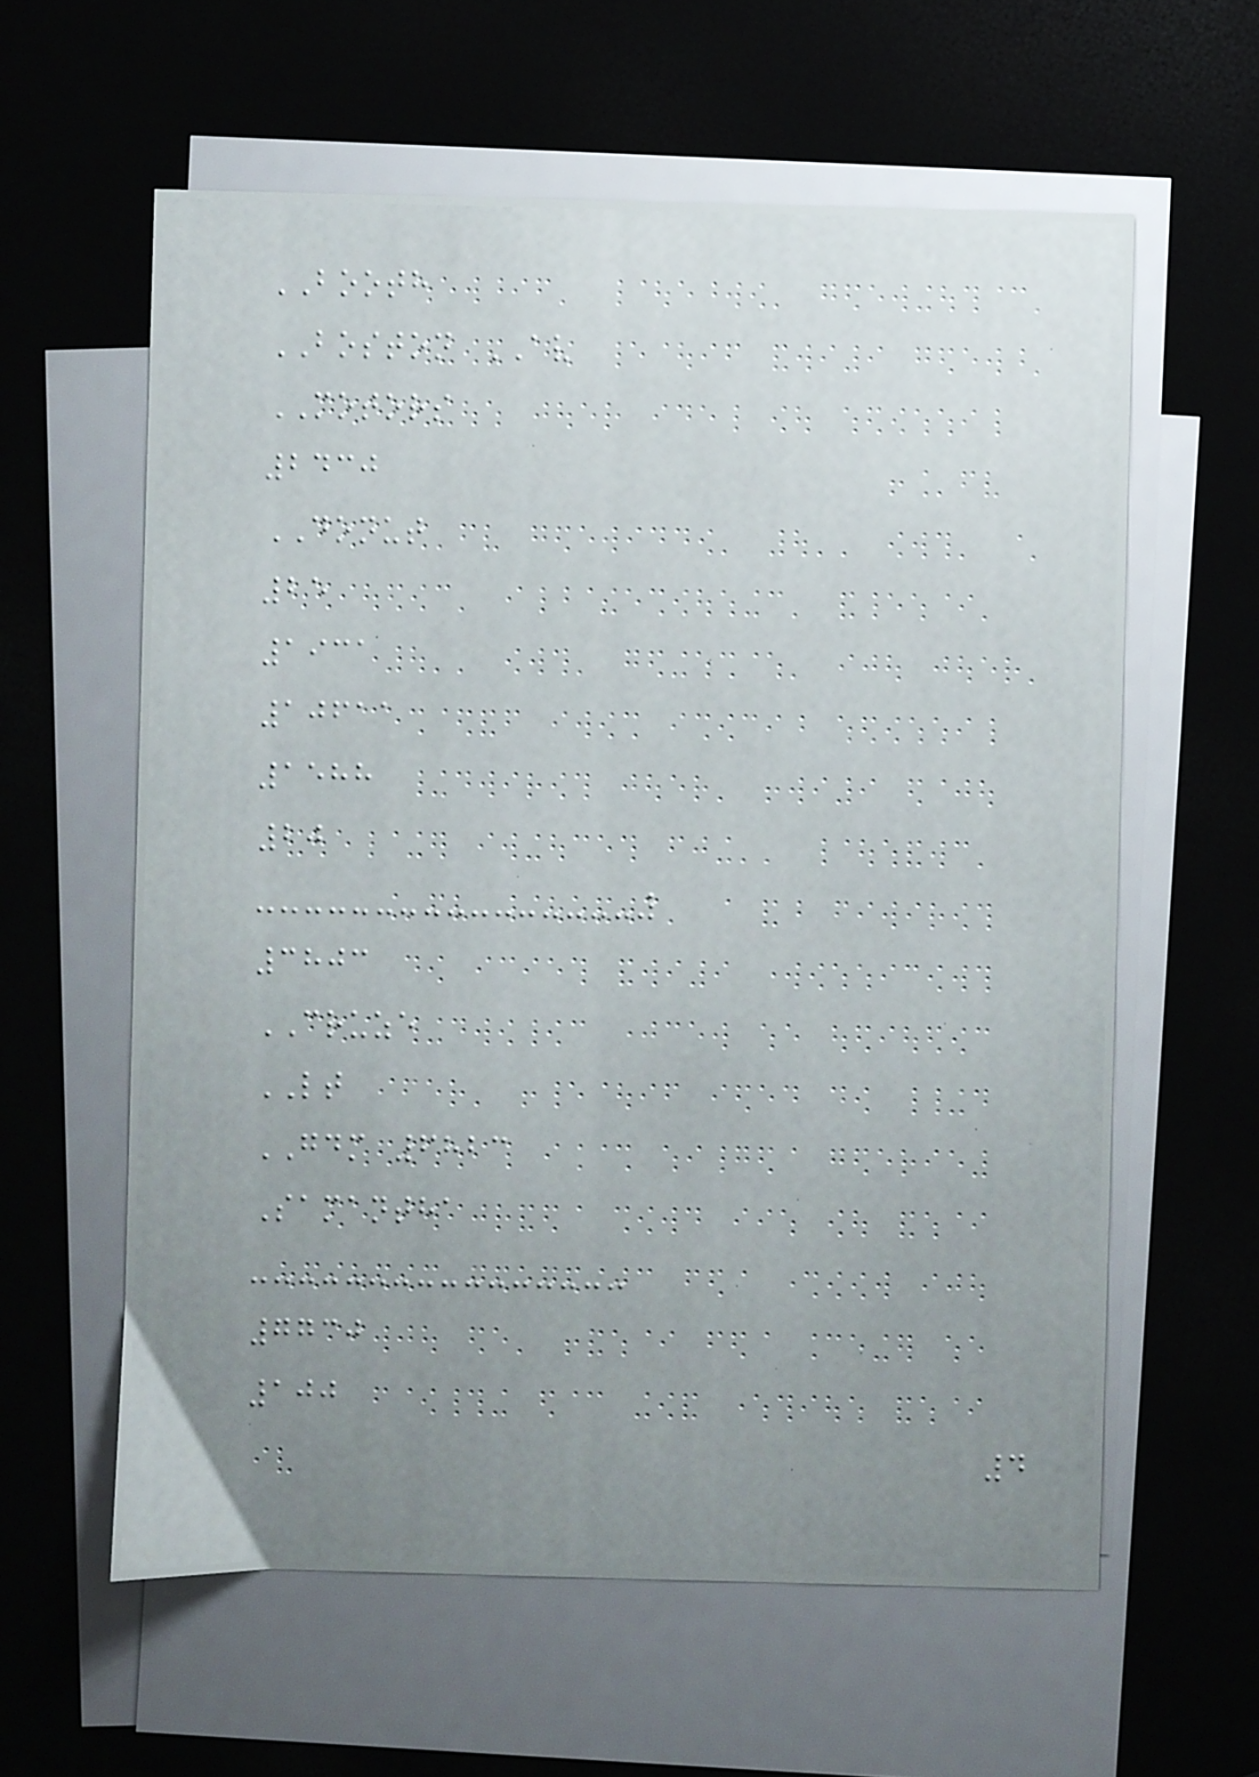BOOTH
BOSTON AV
MOTORS
2430
DONUT
25
1931
10611
1588
20
3803
CRUZE
LT
GDM 6823
Samantha
7730
100
4
